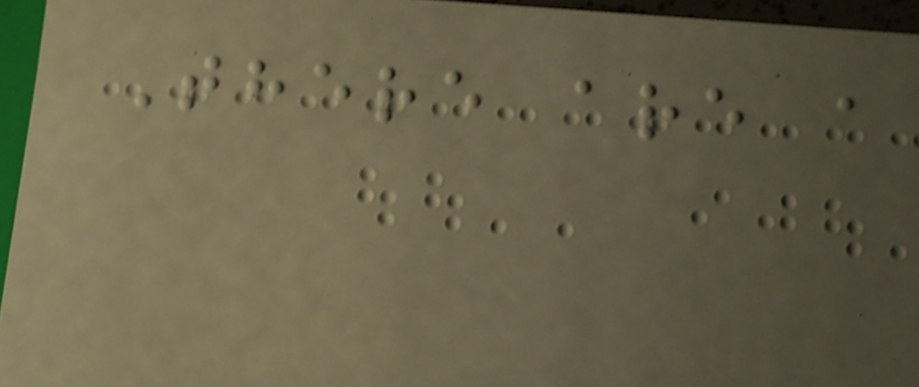There are a
